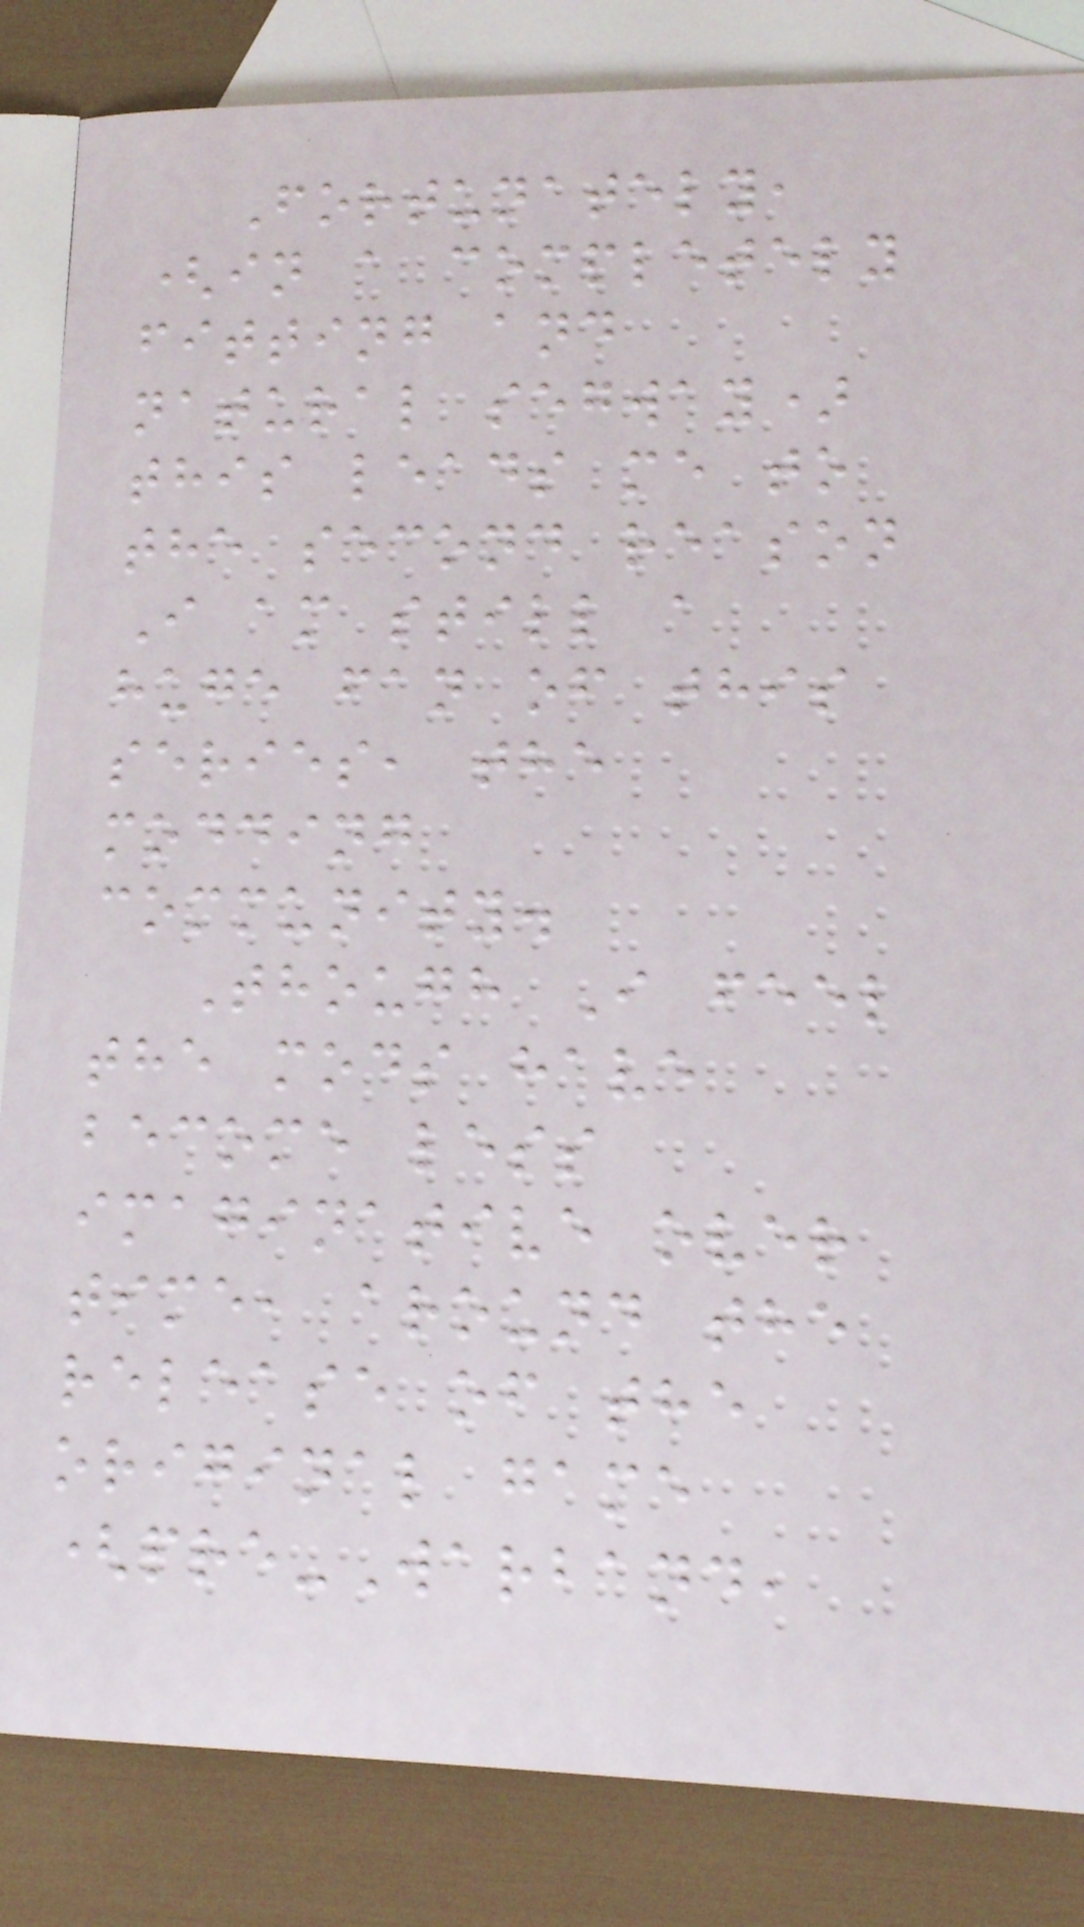Fortunately,
(in a completely
fitting and
natural segway)
this leads me to
the second reason
I am still a
huge fan of this
series, the
modding
community.
Though I feel
the mods have
become less
imaginative over
time, around the
release of the
original game
(pre-Warband,
